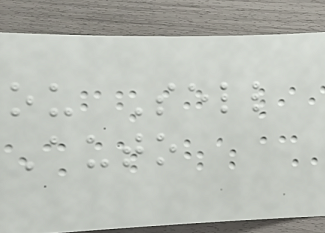ou Sell
Auto
